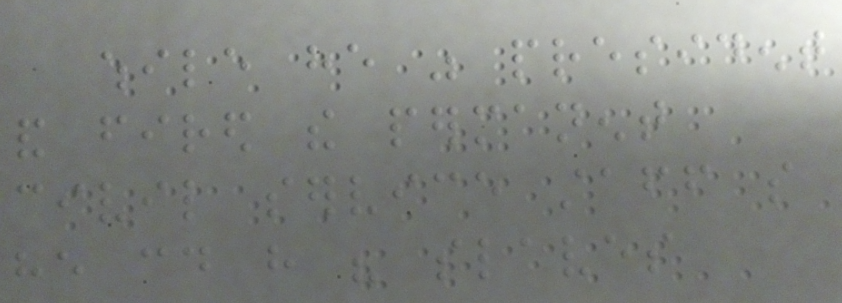while he was president
and fired the permanent
civil service staff so
he could have his slaves
